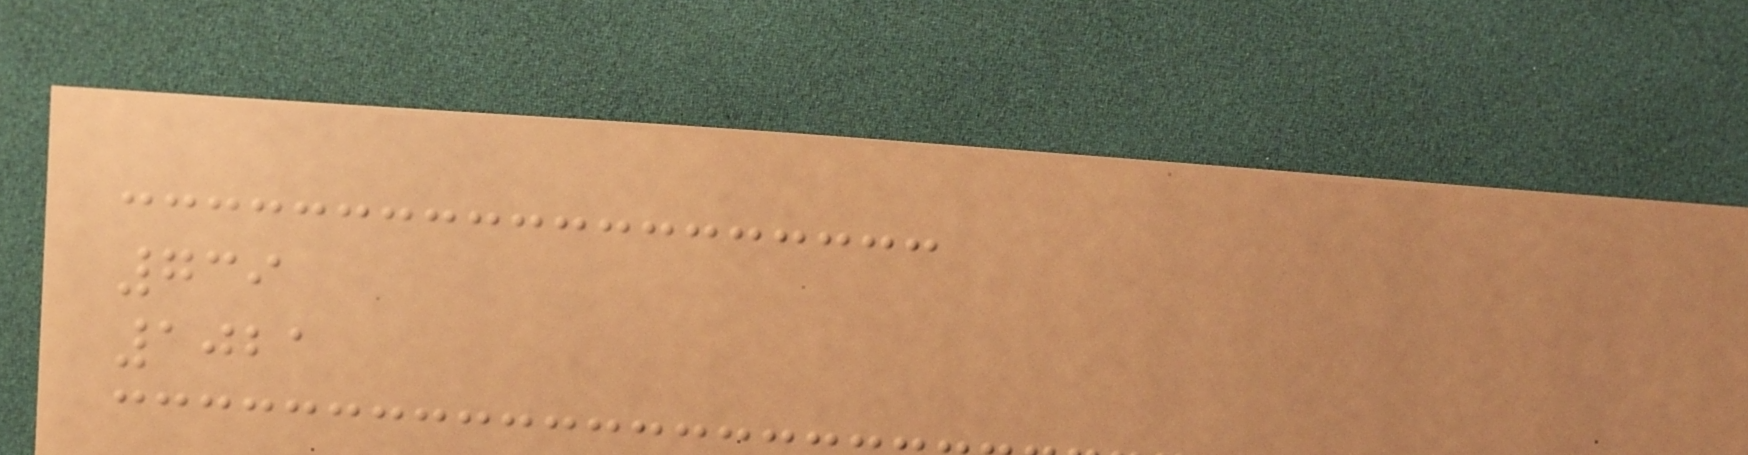739
1021
